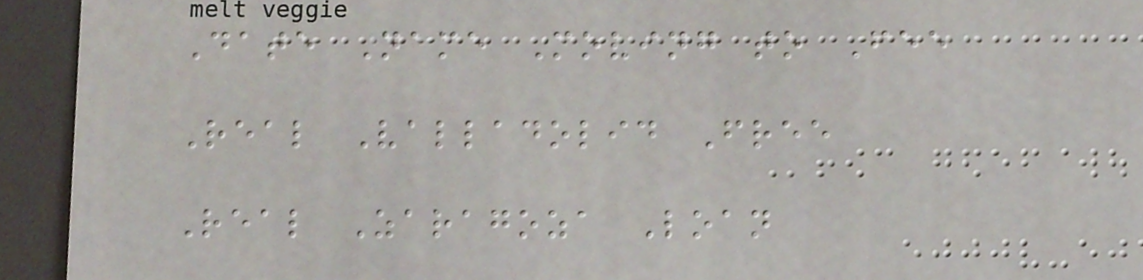Date Name Moving to Fee
Real Valladolid Free
Real Zaragoza Loan
